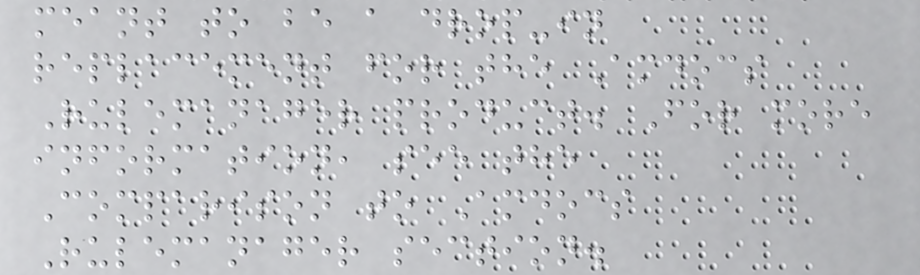meant to be a drop-in
replacement for the Amdocs
Rulemanager product. For more
information, see the
Comparison to Amdocs
Rulemanager section.
